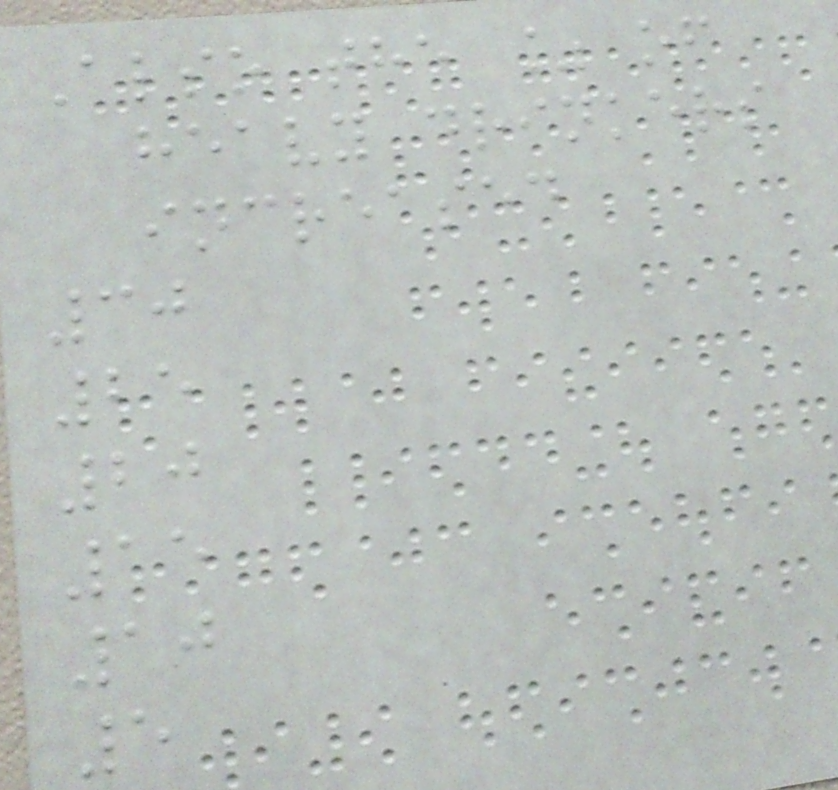Also the % of
heavy drinkers
increased
30
25
20
15
10
5
